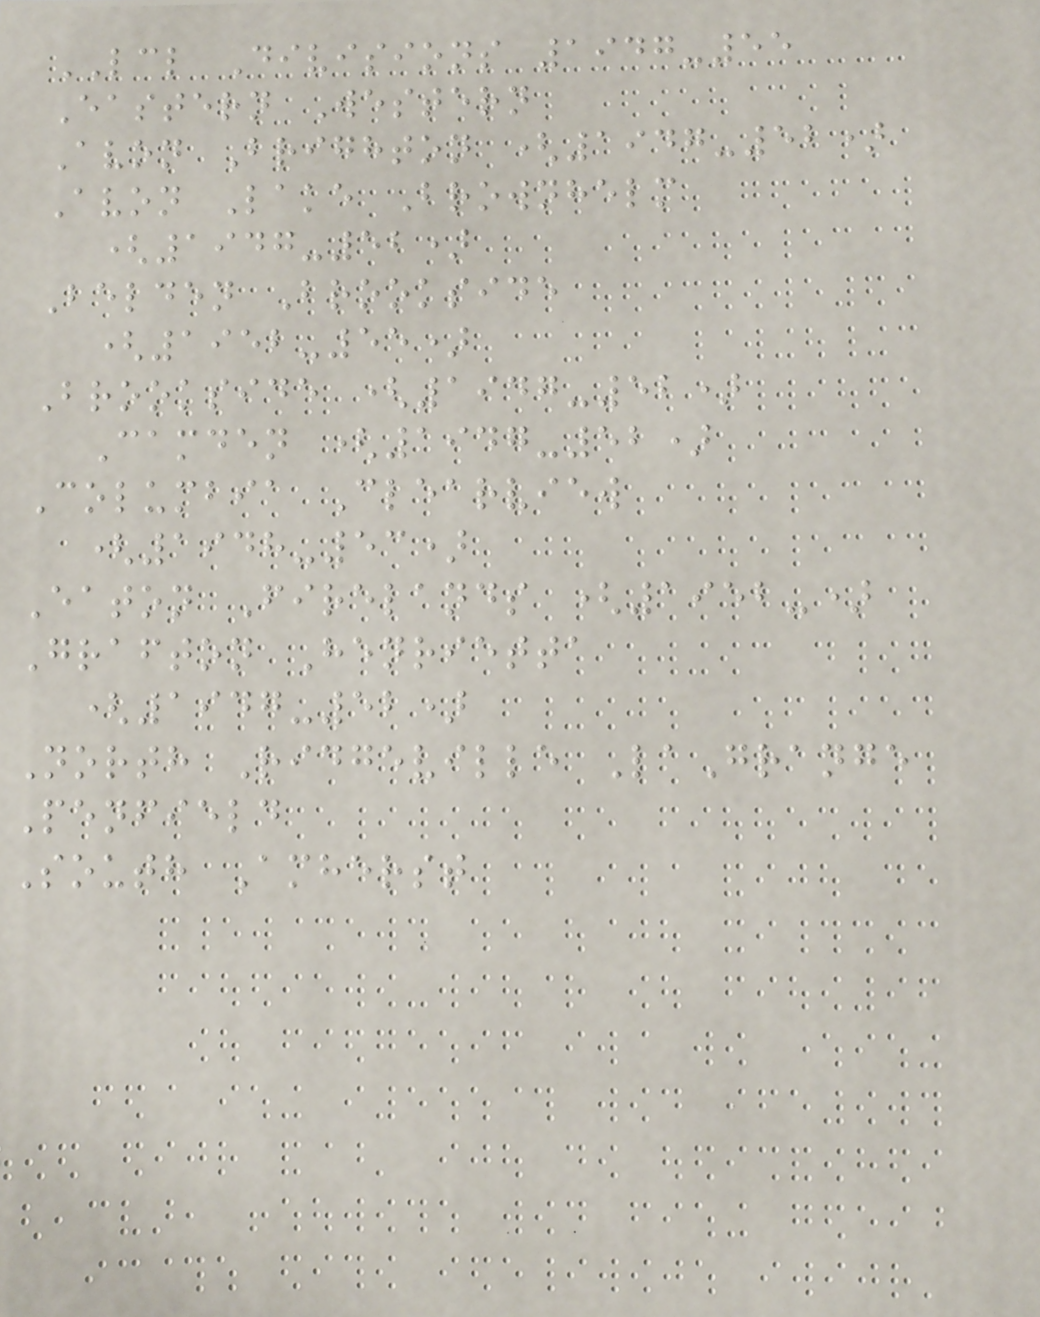LCL Divisions 1947-55
Eastern Western
Avon Brighton (1947-52)
Avon Lake Brownhelm
(1947-52)
Belden Brookside
(1952-55)
Brookside (1947-52)
Camden (1947-52)
Columbia Clearview
(1948-53)
Eaton Firelands (1952-)
Grafton Henrietta
(1947-52)
North Ridgeville LaGrange
Penfield
South Amherst
